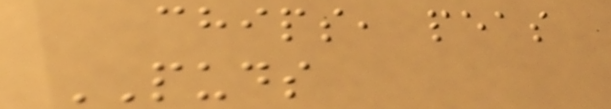chips, peas
PUDS
